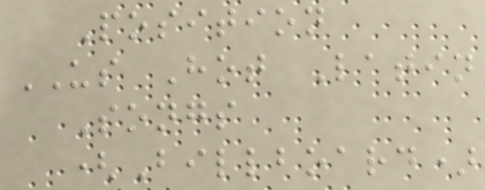Position
US Hot Latin
Songs
(Billboard)
